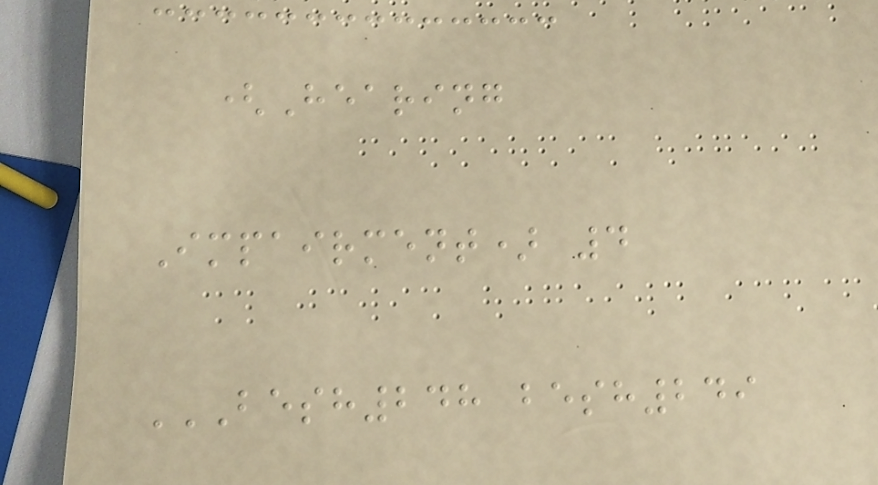(Hearing
Impairment) 4
BESH248 BESH249
